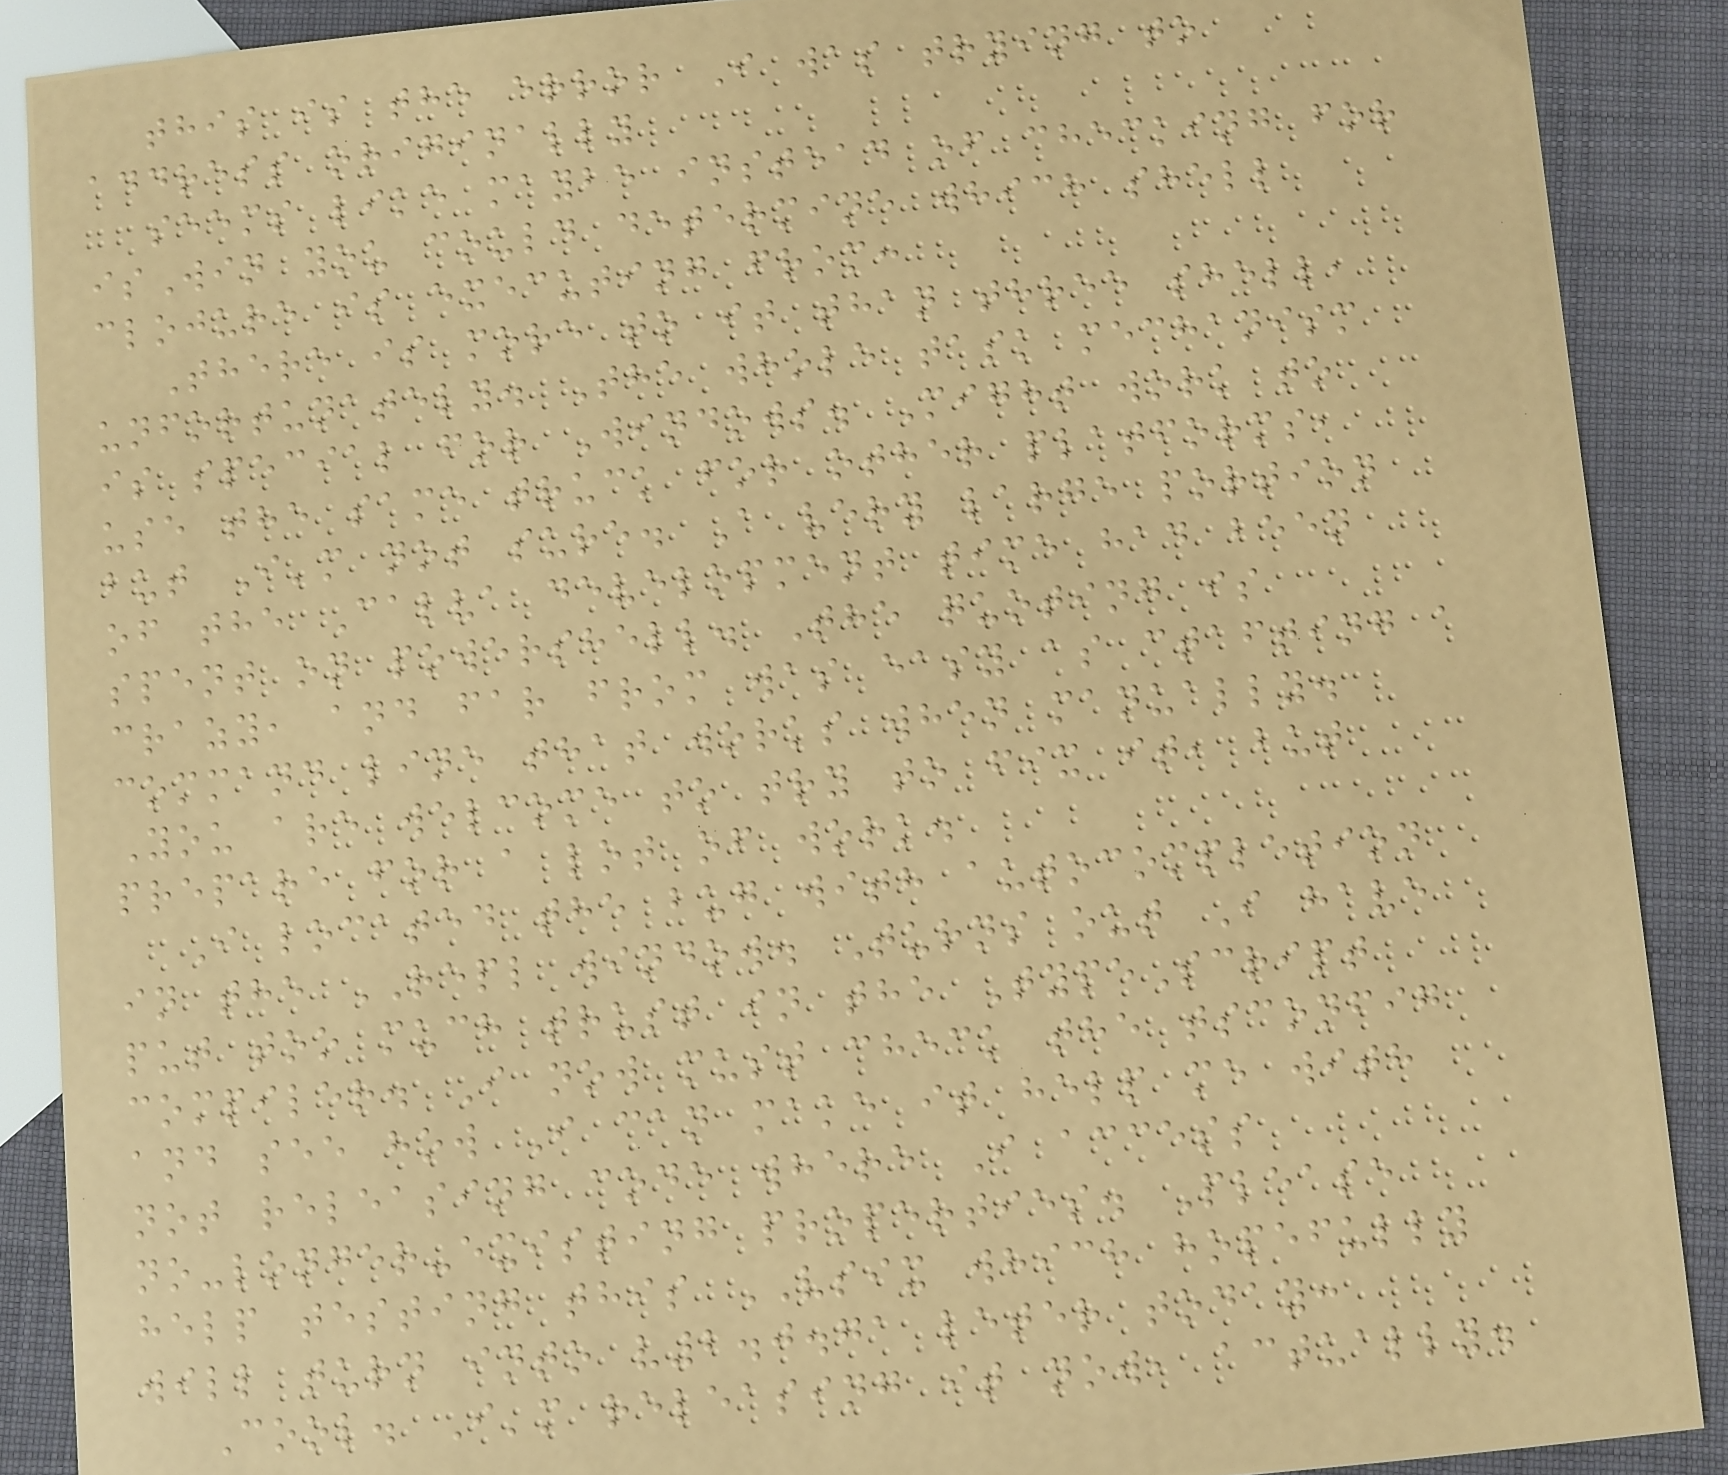this is the error I was trying to
address originally
seems like maybe instead of checking for
isWin you could determine which shell
clojure is executing from:
There is more to it than three shell,
unfortunately. The whole task mechanism
is special for Windows. Might work to
use the same truck for other platforms,
but I'm not sure. A very large portion
of the Calva development time had been
spent on powershell. The quoting is
crazy, and far from was easy as ctafting a
command line that works when manually.
You are welcome to try to fix it, but
prepare for a lot of work.
I located the bug with autocompletion
in the REPL window. Turns out I have
put too much trust in the TypeScript
compiler. I now must check the tsconfig
and see how I can make it help me with
not releasing code where I access
no-longer-existing properties. Please
help testing this VSIX which hopefully
will turn into v2.0.71 leter today:
Cool. I'm releasing it now, actually.
